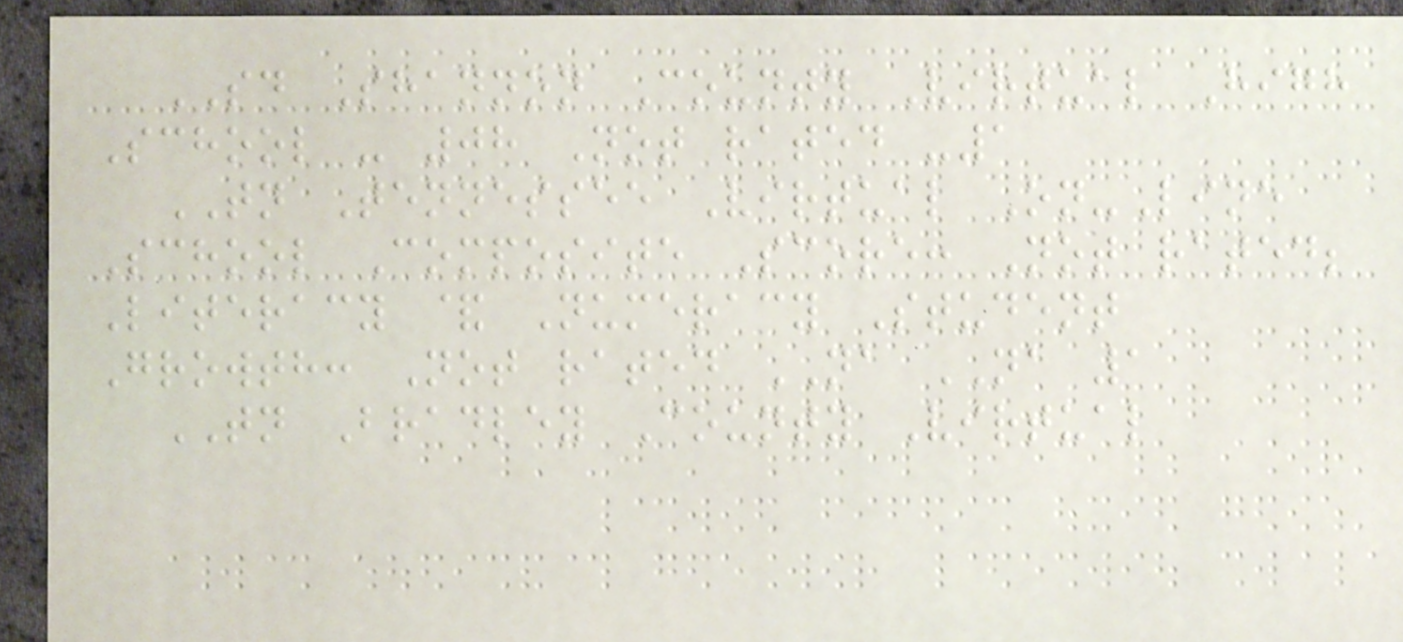SD Shannon County Virtual High
School - 08 Not rated -1
TN Tennessee Virtual On-Line
School Composite Score: Not rated;
Literacy & Numeracy Student
Growth: Not rated NA NA 1
TN Bradley County Virtual
